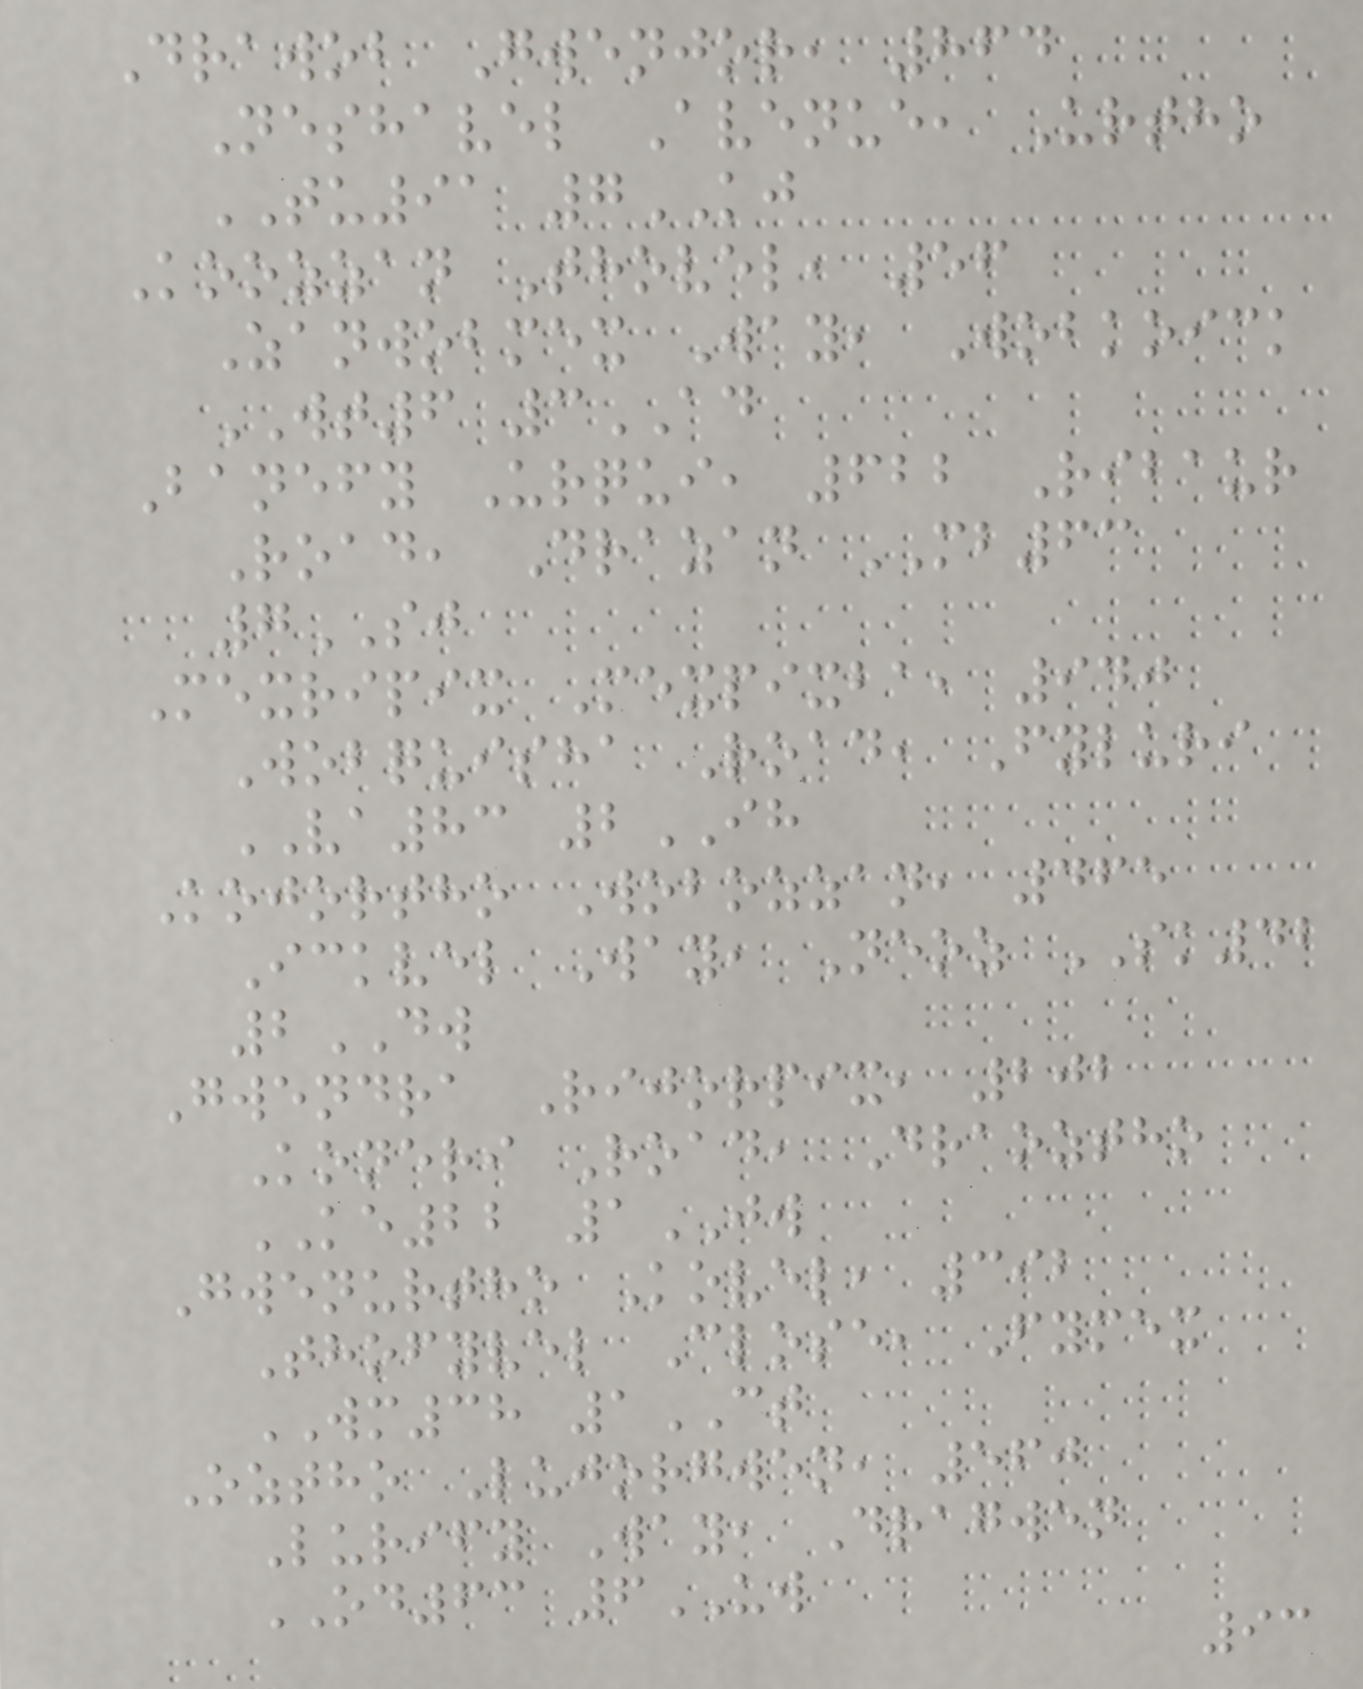Drawob Gwenjor, 864
Neshavel Avenue, Urtho
TU91 7KJ
Koozzan Thovel, 56
Zanwobmex Way, Wobkoick
WT6 3AD
Banefy Urqui, 622 Ribaur
Road, Drazan MB63
7SJ
Mexripix Mexpixba, 940
Wobquisha Road, Fyluri
VA83 2IH
Kojortho Wobozzan, 465
Ickvel Way, Neoz SK42
2DW
Gwendra Rijorpix, 202
Koneri Road, Draoztho
KE22 1JW
Gwenurtho Kovel, 392
Thofyvel Close, Fymex
WM38 1CT
Oztho Lujorgwen, 560
Lurify Way, Dragwen
OD63 6UW
93
